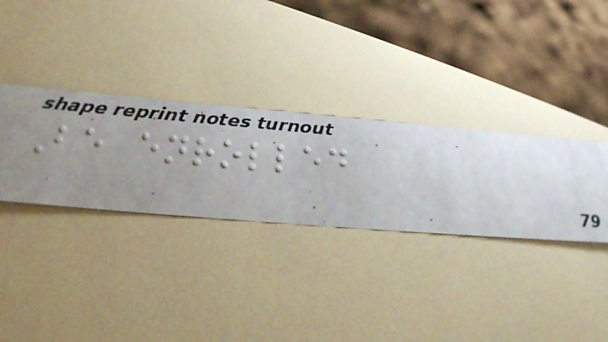Be enrolled
